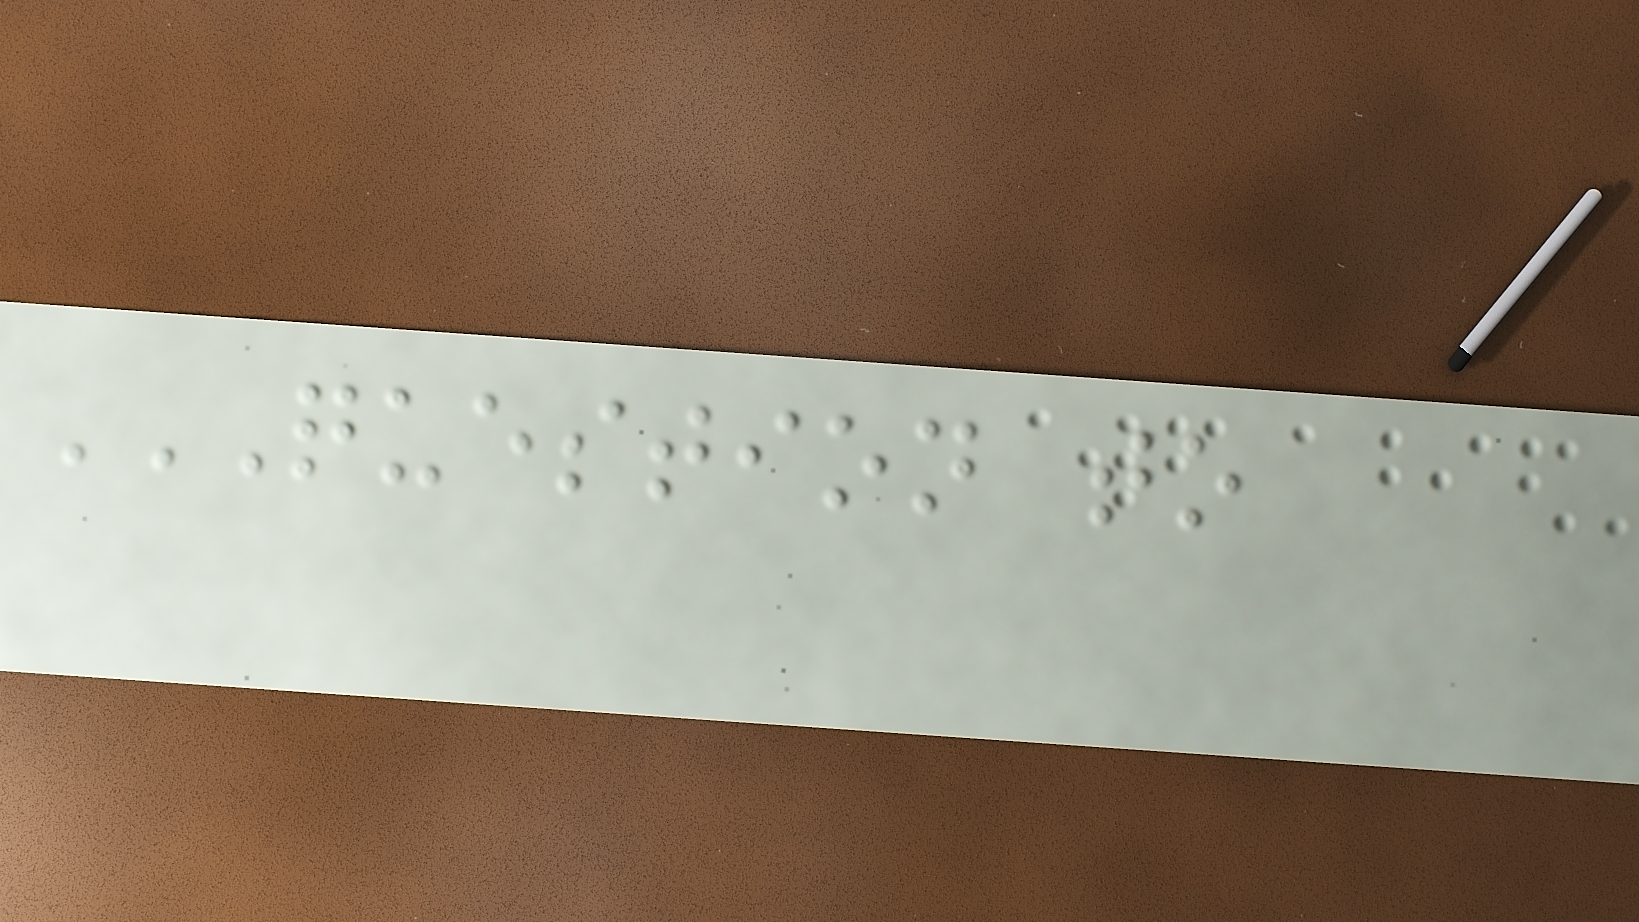QUESTION TO
